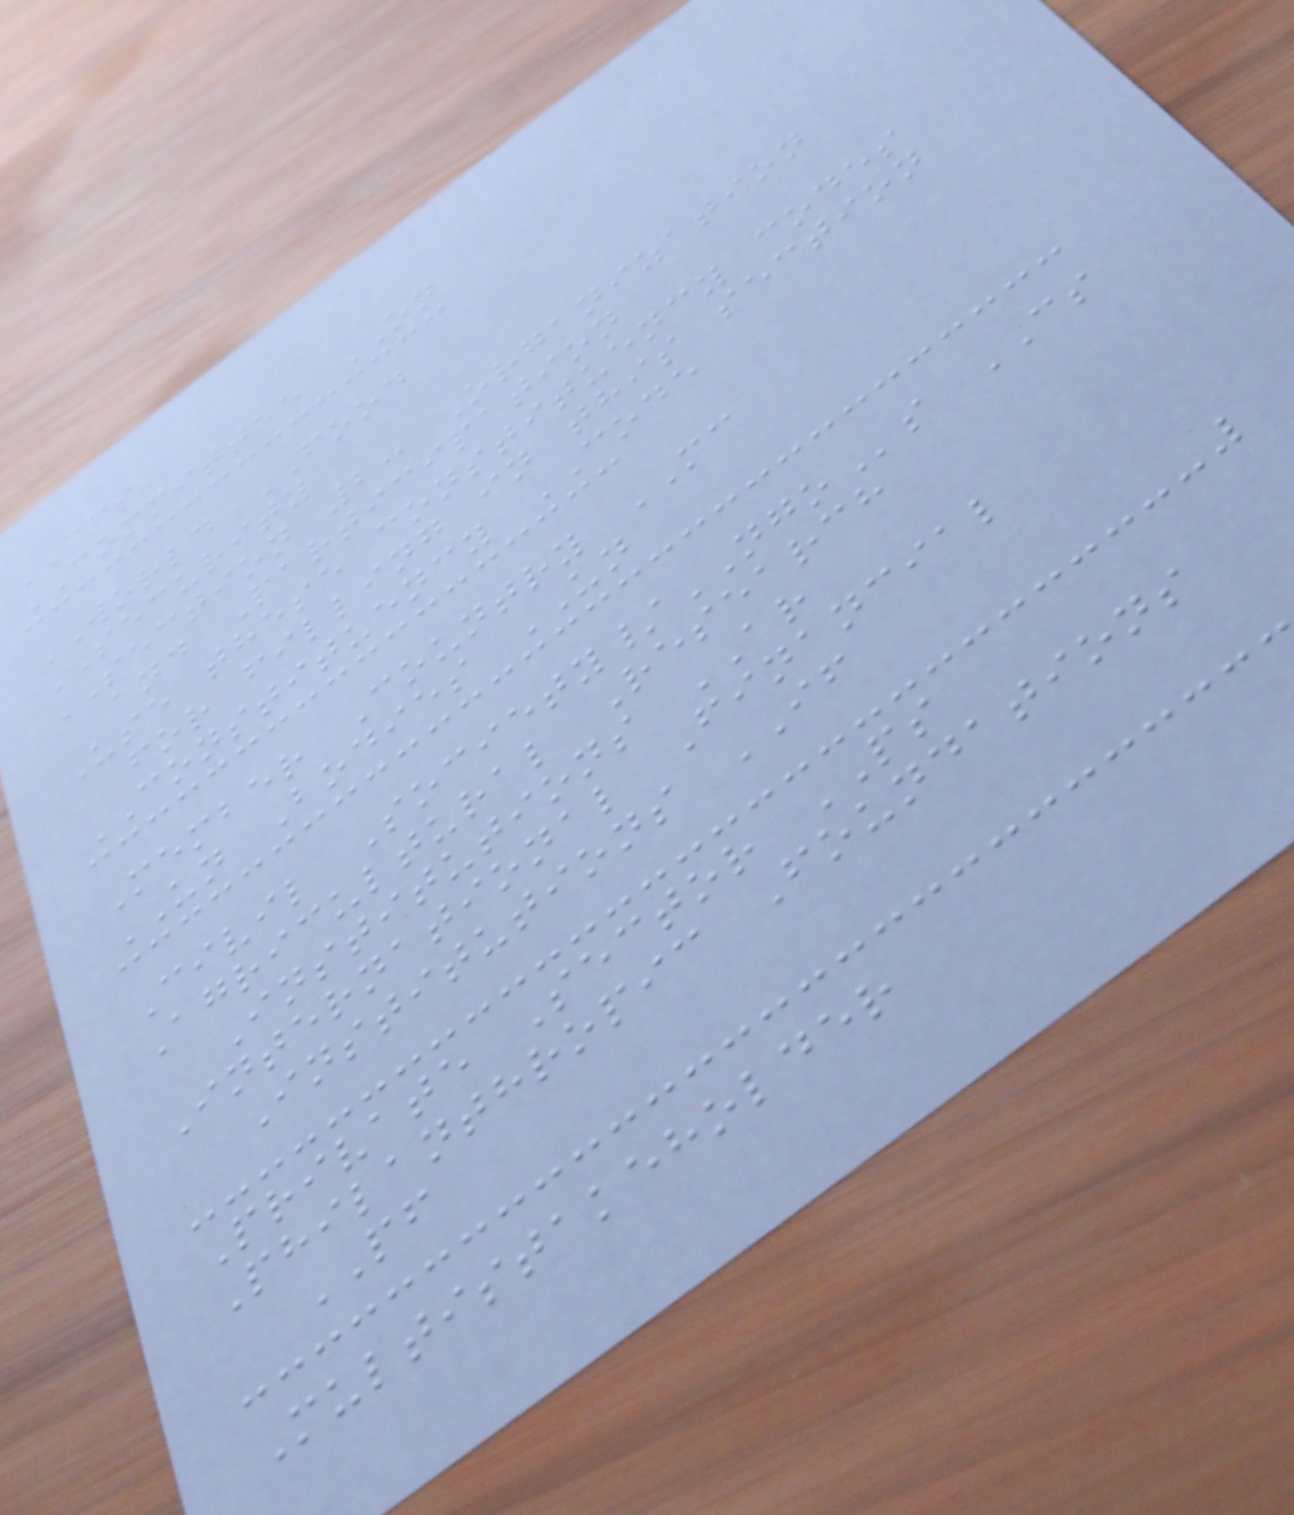CFS
COMMITTEE ON
WORLD FOOD
SECURITY
SECTION 2: Organization
and Participation
Use these constituency codes
for filling in this section
CONSTITUENCY CODE
Member Country MC
UN Bodies UN
Civil Society/NGOs CS
Agricultural Research
Institutions AR
International Financial
Institutions IF
Private Sector PS
Philanthropic Foundations
PF
Multistakeholder
